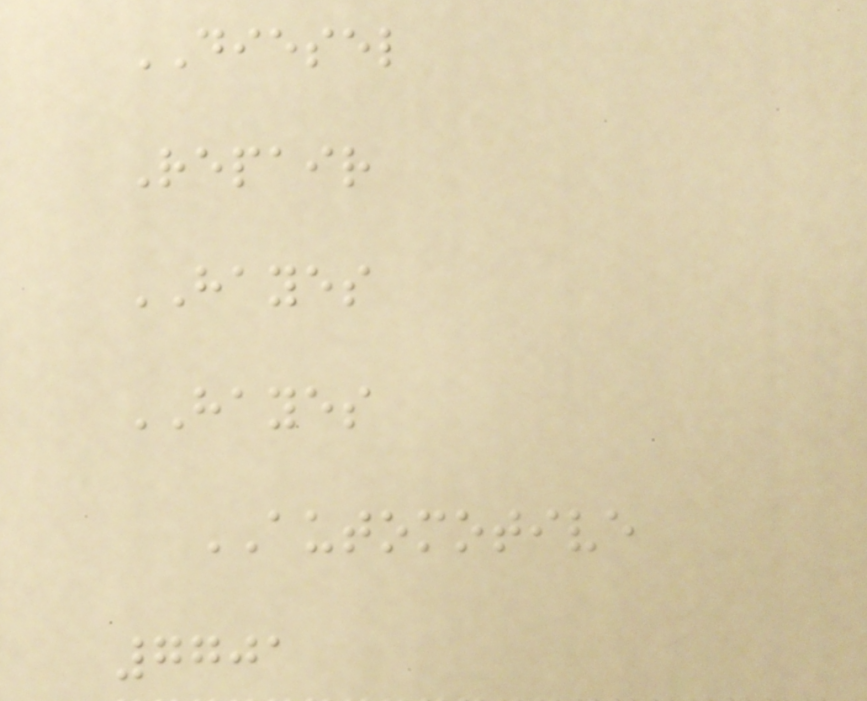DIESEL
Repair
HAYES
HAYES
AUTOMOTIVE
7701
